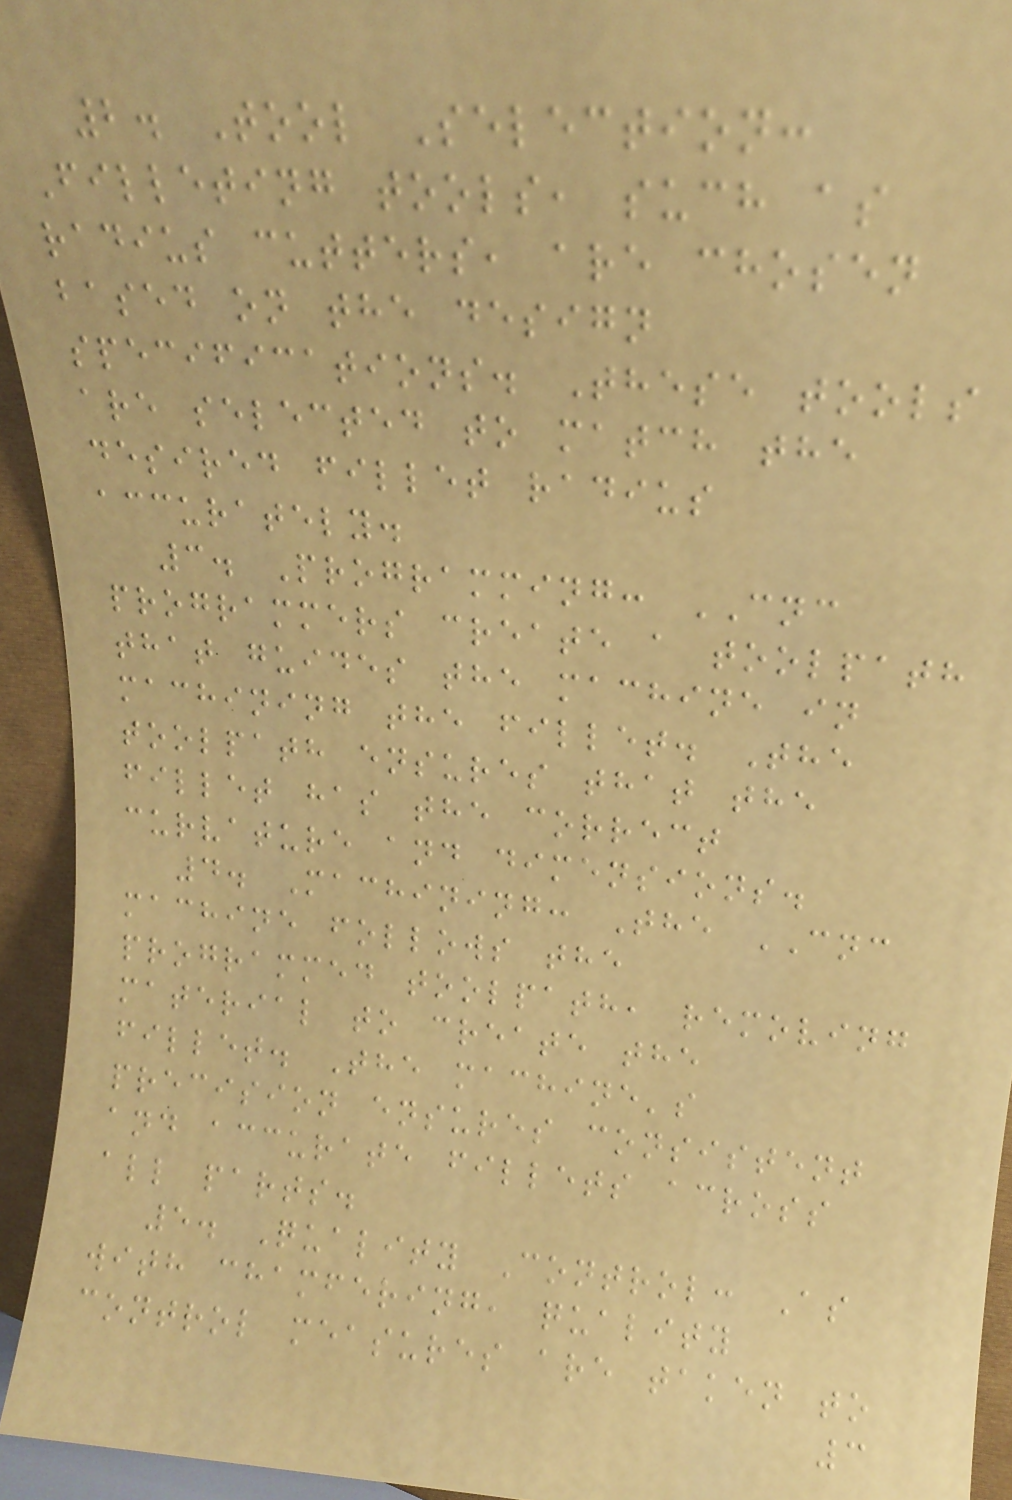2. Tool Selection:
Filleting tools, such as
radius cutters, are chosen
based on the design
specifications. These tools
are selected to match the
desired fillet radius
accurately.
3. Programming: CNC
programmers create a toolpath
that guides the machine in
machining the fillet. The
toolpath ensures that the
fillet has the correct
curvature and dimensions.
4. Machining: The CNC
machine follows the
programmed toolpath, removing
material to create the
fillet. The machine's
precision ensures consistent
and accurate fillets across
all parts.
5. Quality Control: As
with chamfering, quality
control measures are taken to
3
